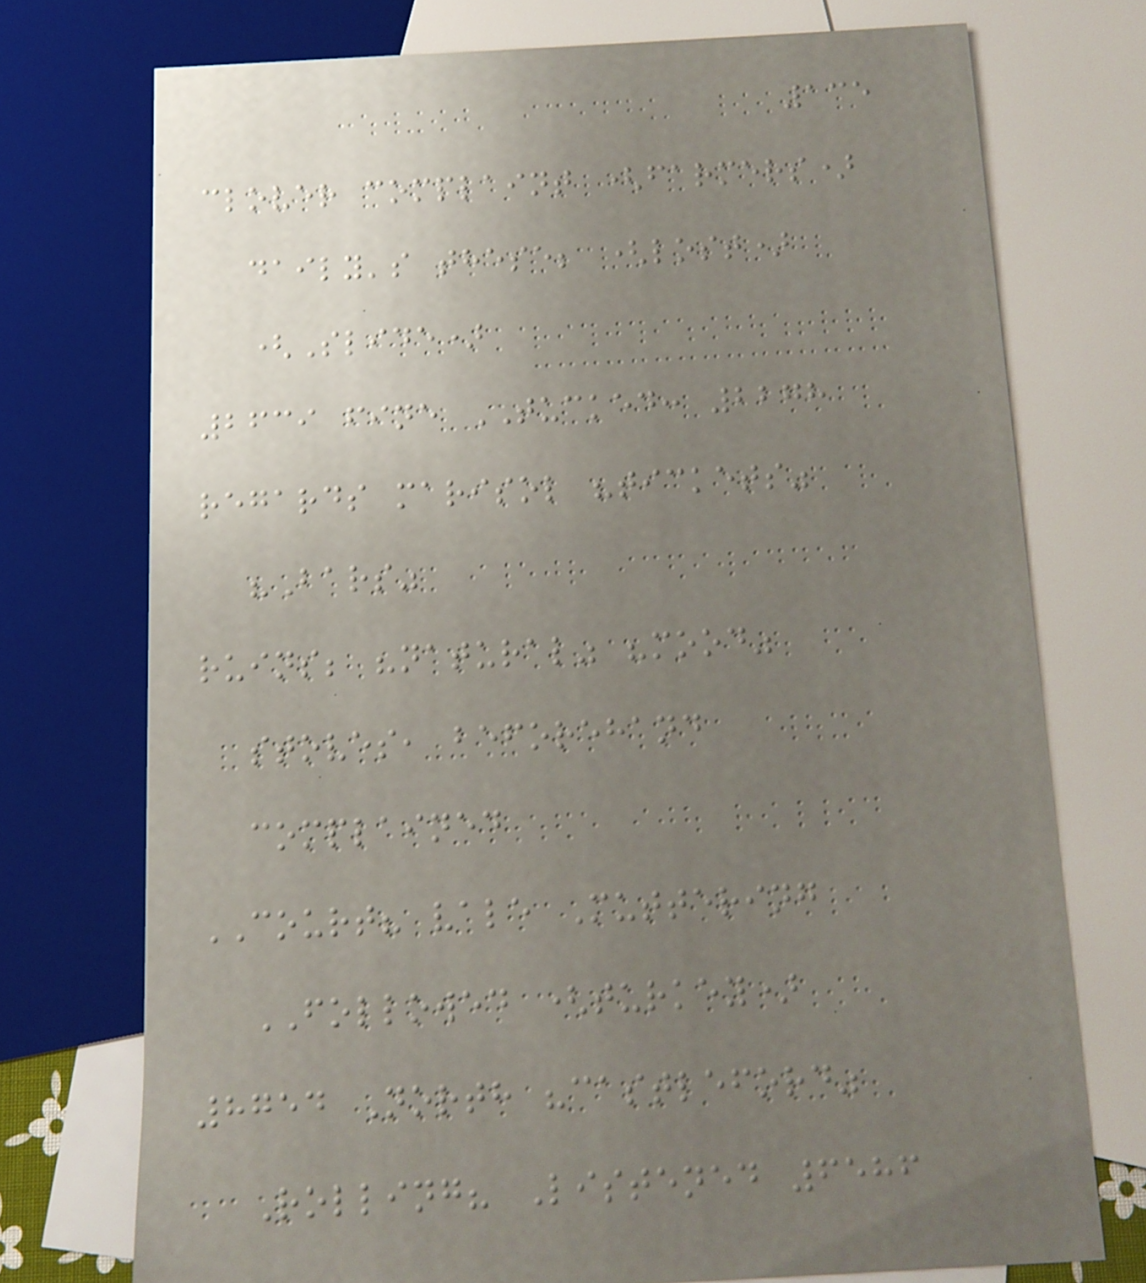135
clover complaint (farmers)
daily's these; (lost)
(Slide)
2639 fine TUCKED: 2278
regards marisol "tickets"
"Bars"
ruins; "natural" "mood"
stoves, beforehand
complained
COURT? vale Muttering
FOLLOWED (turkey)
8754 North "castleford"
Rolling? Listened 6586
